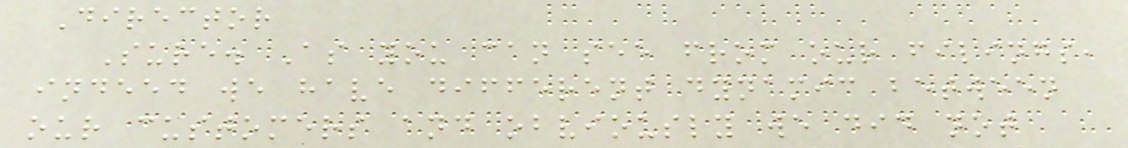Director
Sure. As you can see from our filings,
indeed we have different dynamic between
our customers and obviously we did not
